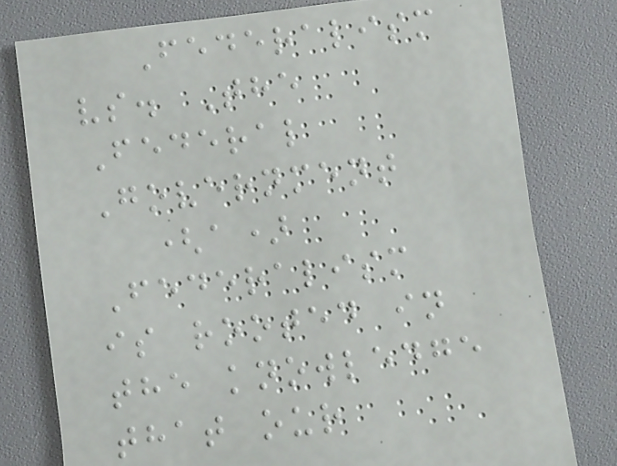Federalism
vs. The
Federal
Government
(a)
Federalism
is rooted in
the knowledge
that our
